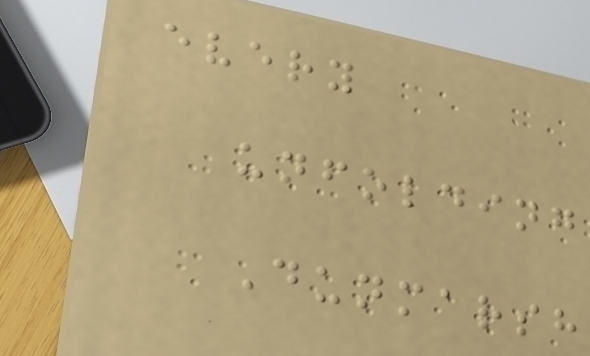every
unfolding
Dunmarsh
